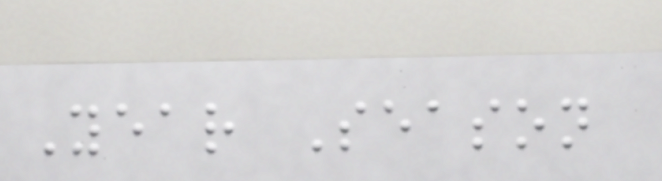Year Season
